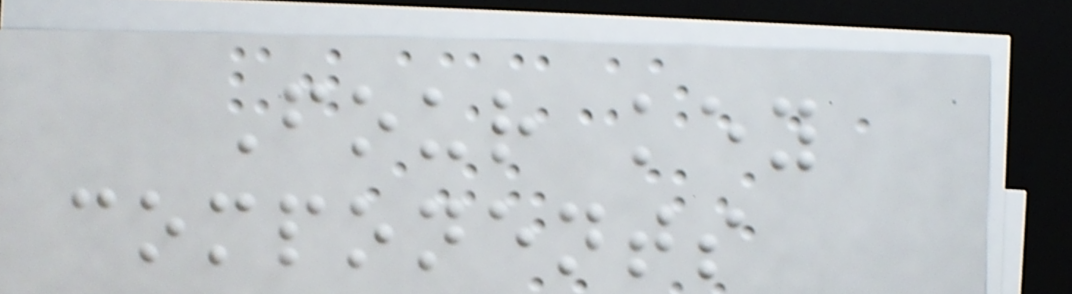Four key
components
